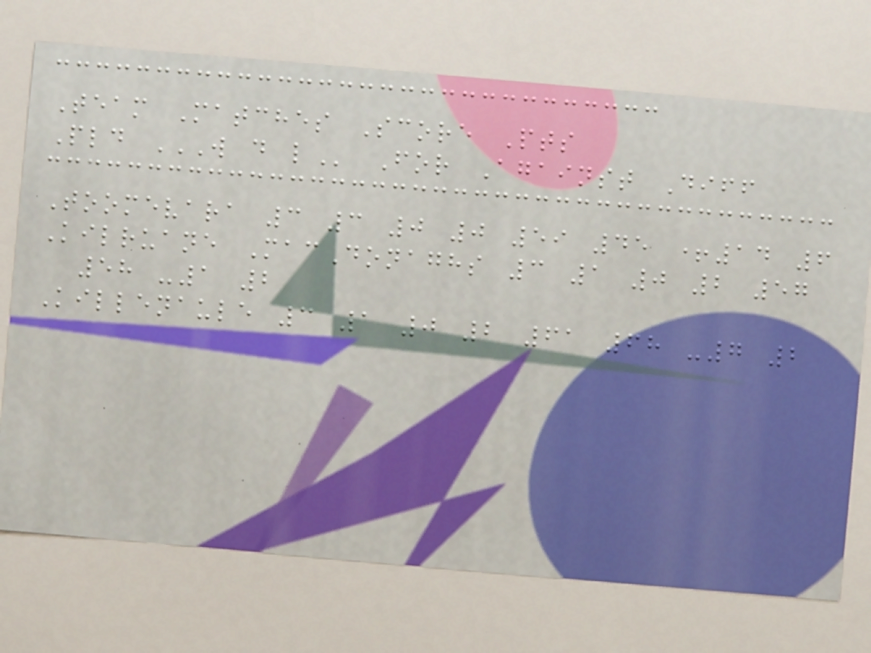Team Matches Score Pts
Pld W D L For Against Diff
Toomevara 3 3 0 0 59 45 +14 6
Kilruane MacDonaghs 3 1 0 2 57
58 -1 2
Killenaule 3 1 0 2 61 68 -7 2
